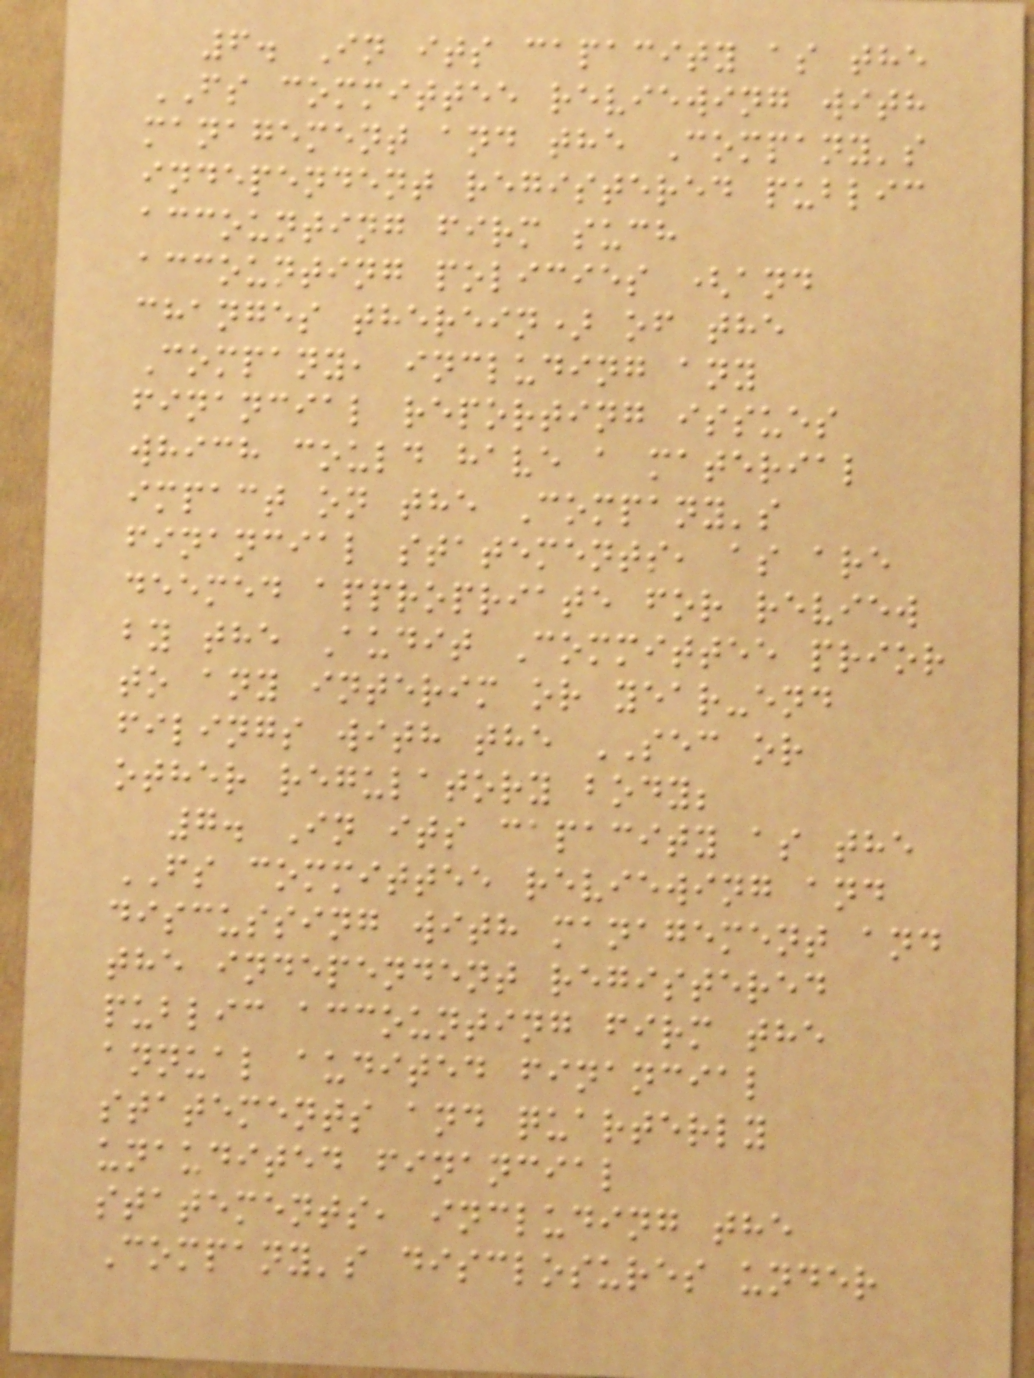6. In its capacity as the
FS committee reviewing with
management and the Company's
independent registered public
accounting firm such
accounting policies (and
changes therein) of the
Company, including any
financial reporting issues
which could have a material
impact on the Company's
financial statements, as are
deemed appropriate for review
by the Audit Committee prior
to any interim or year-end
filings with the SEC or
other regulatory body;
7. In its capacity as the
FS committee reviewing and
discussing with management and
the independent registered
public accounting firm the
annual audited financial
statements and quarterly
unaudited financial
statements, including the
Company's disclosures under
